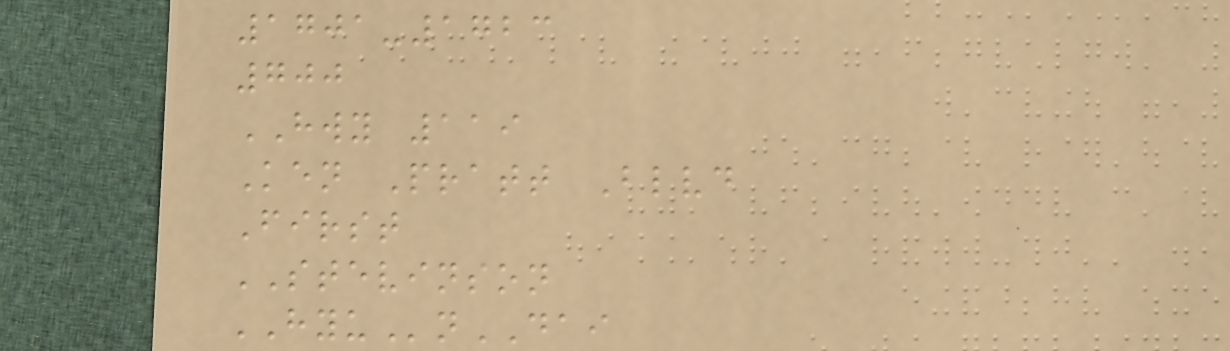1701-1723
700
HWY 119
Ken Pratt Blvd
First
STEVINSON
HYUnDAI
